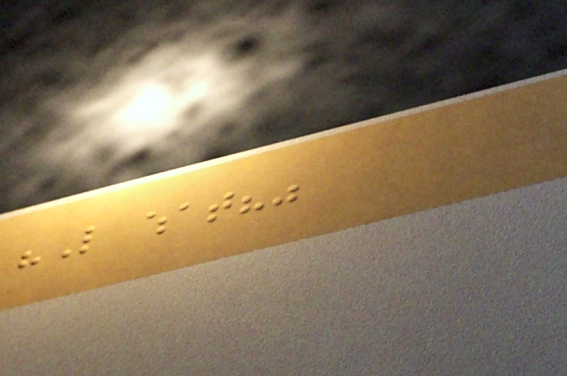"Like what?"
